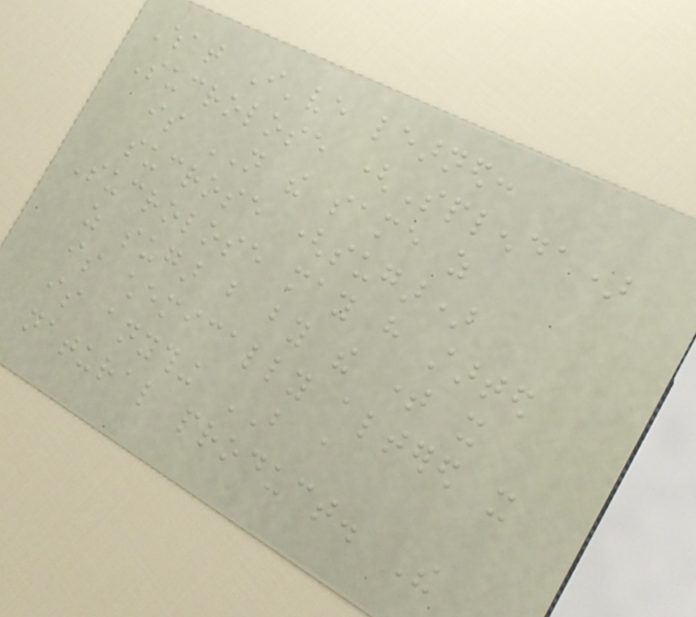What I've learned:
Sucrolose (Splenda)
is NOT the same as
sucrose (sugar)
Sucrolose may have started
as sugar but by the time it
is chemically altered it
is anything BUT a
natural product. The
